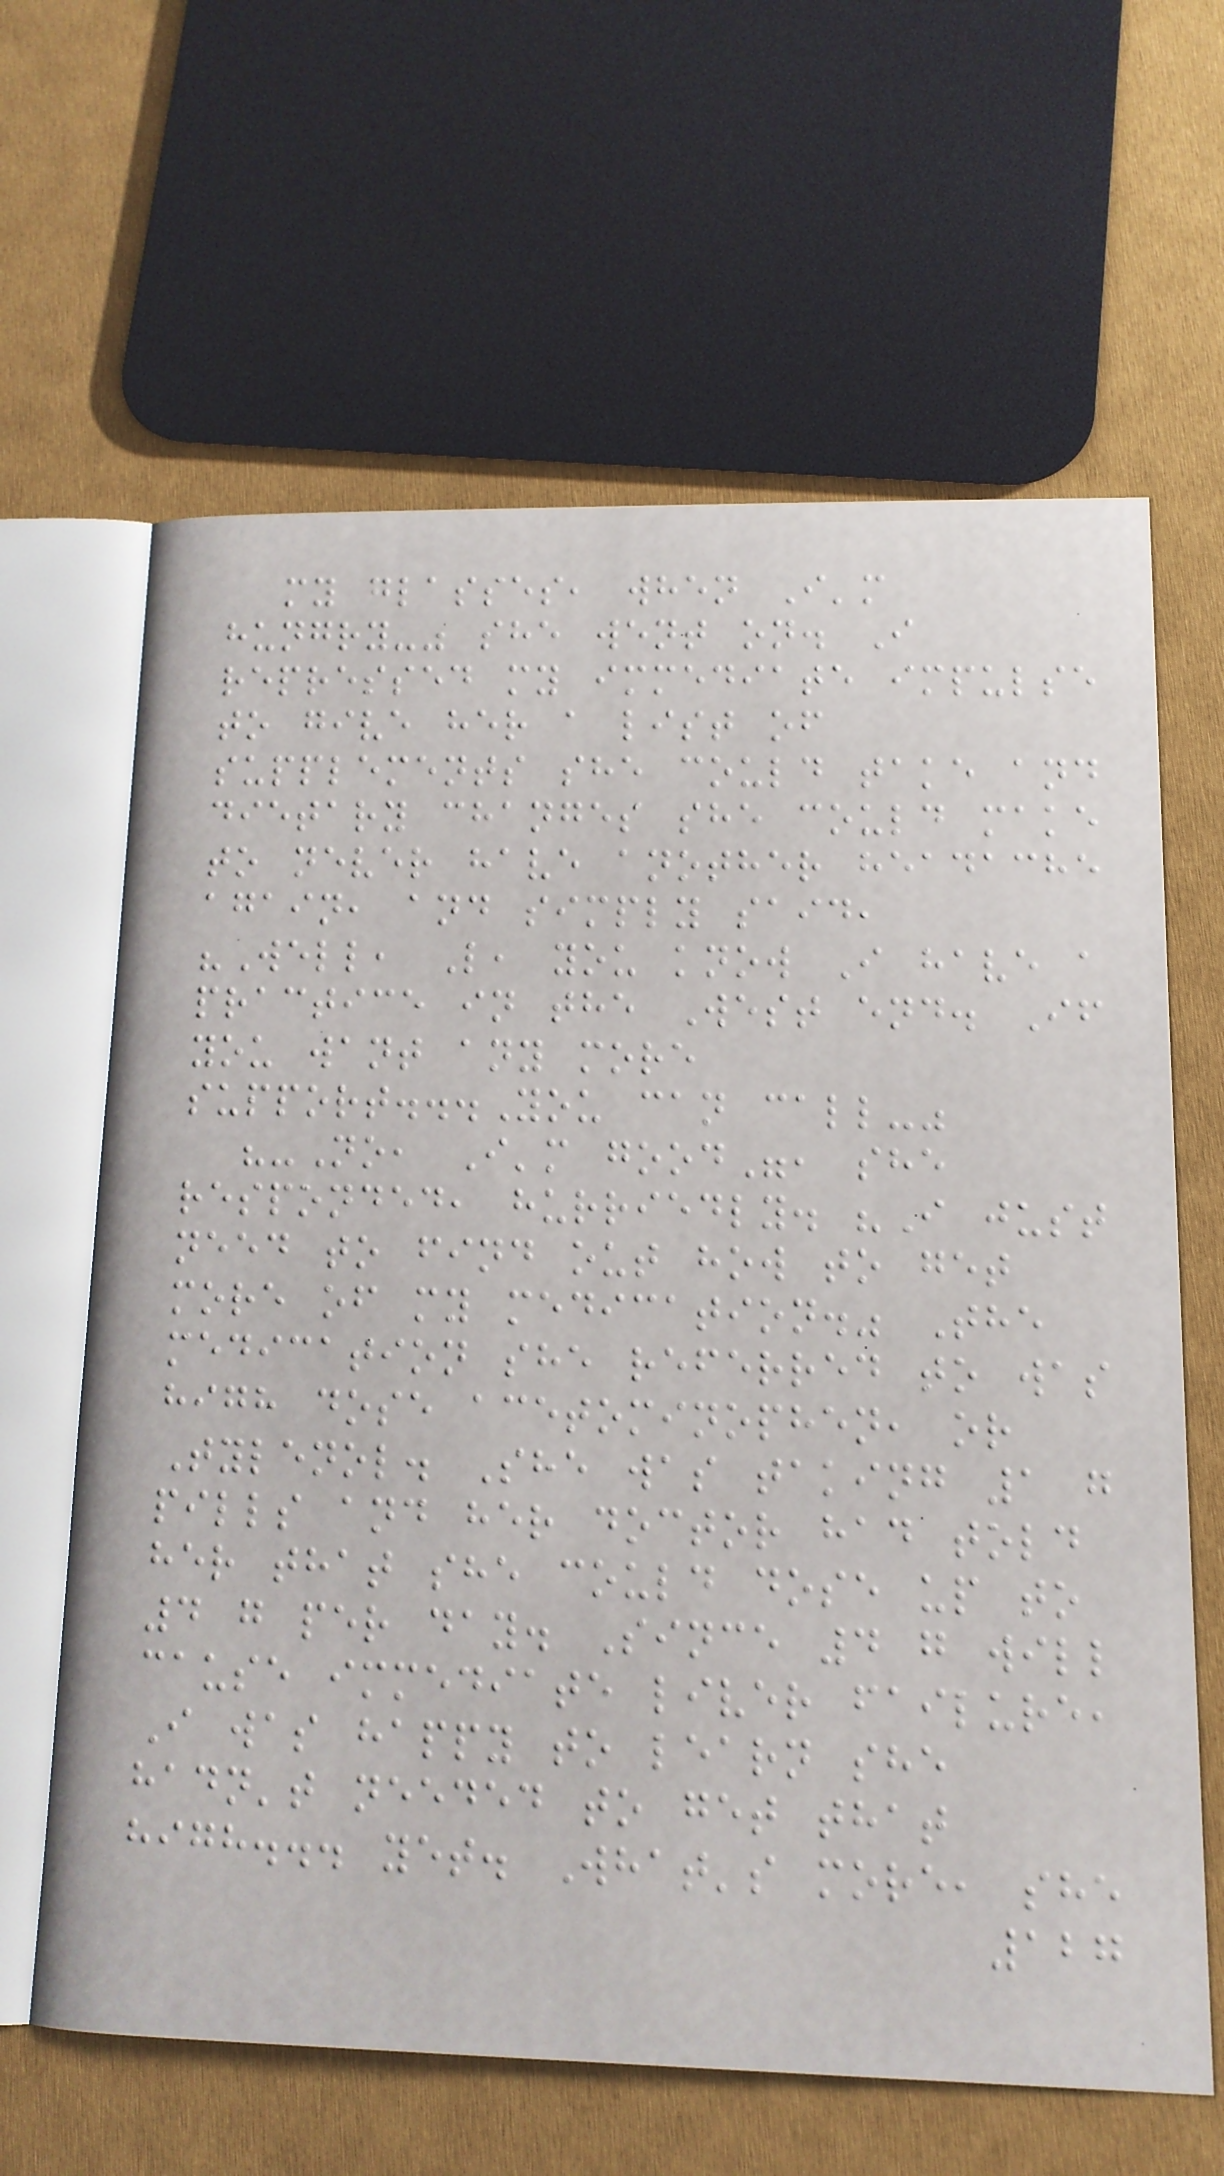my glasses, when I'm
hungry-" she went on. I
repressed my immediate impulse
to give her a list of
supplements she could take and
dietary changes she could make
to never have another headache
again, and simply said,
"Well, L, you know I have a
practice in the West end. If
you want any more
support...You can call-"
"-No, I'm good", she
responded, hurriedly. "I just
need to find out how to get
more of my medication." The
medication she referred to was
high dose acetominophen, or
Tylenol. She was taking 1 g
pills and her doctor had told
her that she could dose up to
4 g per day. Since 4 g will
cause immediate liver failure,
I was happy to learn she
hadn't needed to get that
high... yet. What's more, she
127
